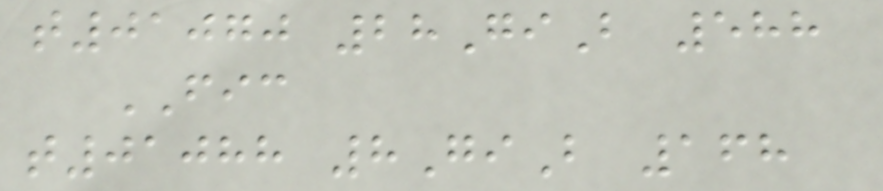t01070 28GiB 588
FIC
t01088 8GiB 168
